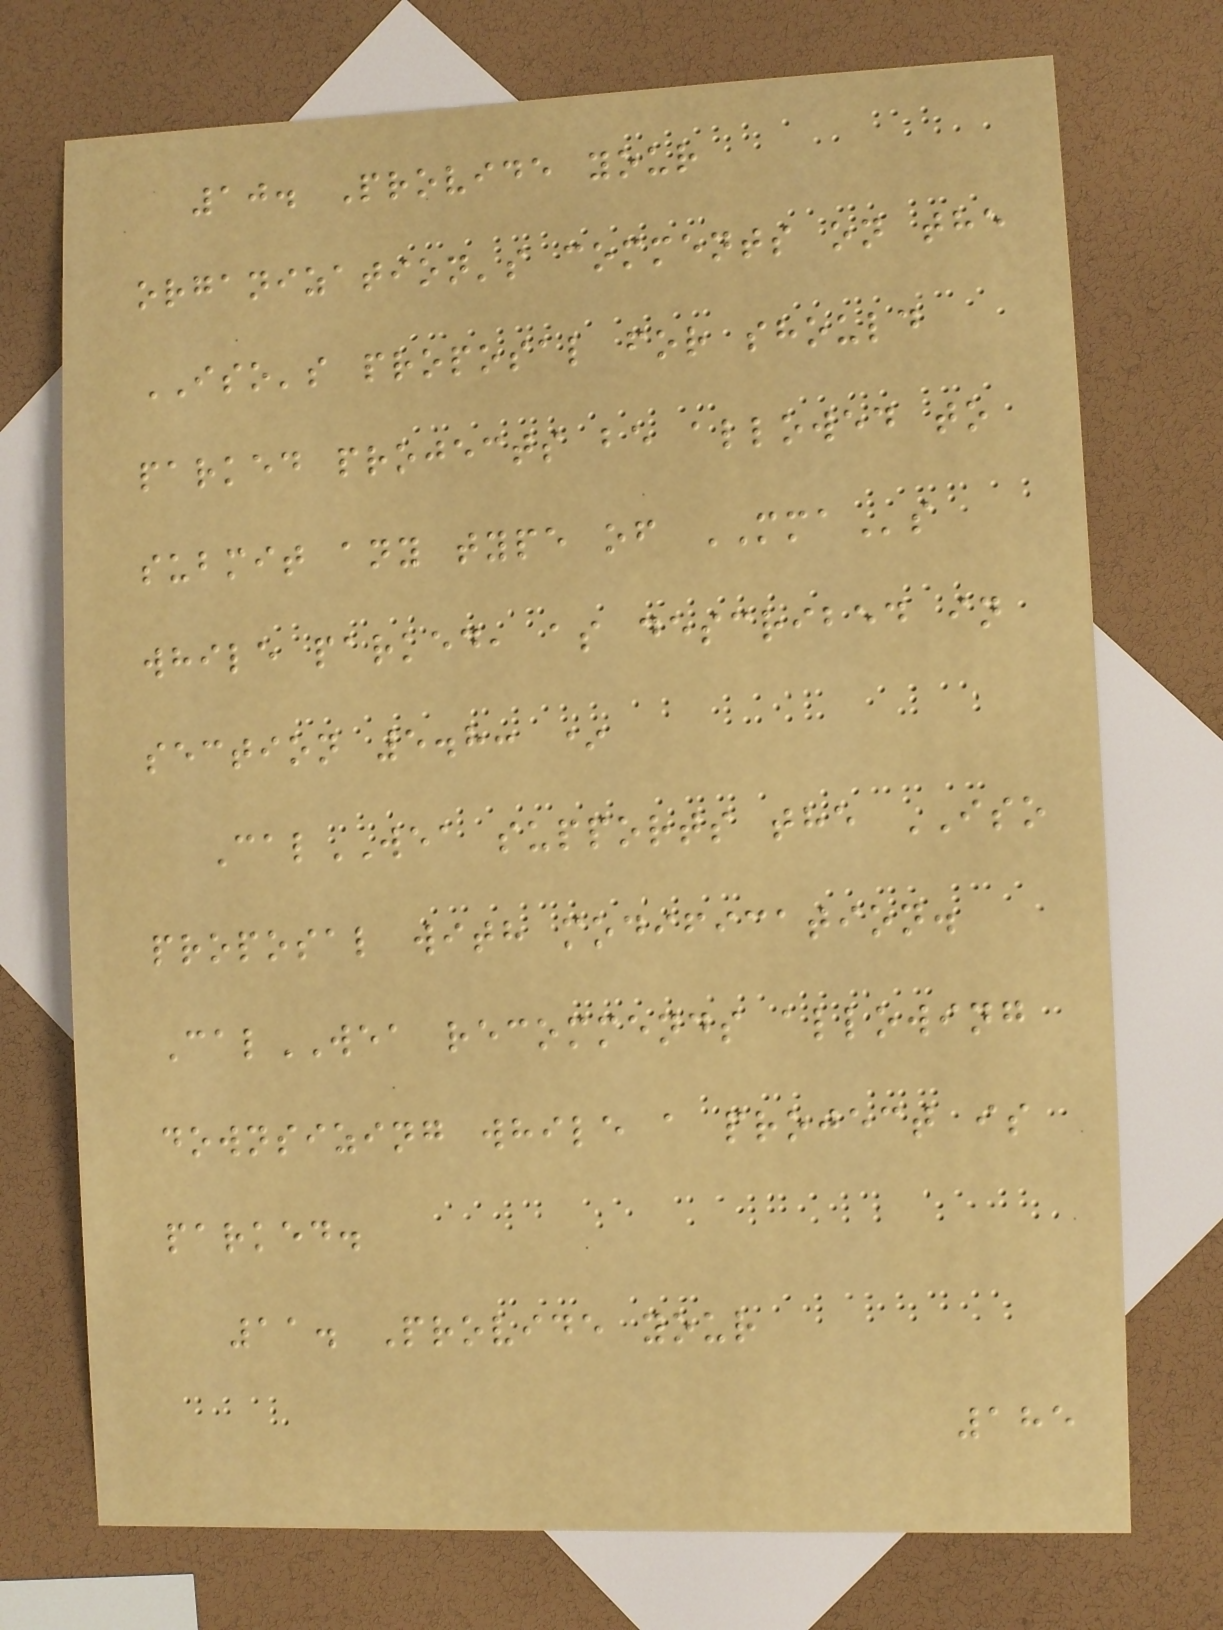10. Provide your
organization's comments on the
ISO's proposal for should
parked projects be allowed to
submit any type of MMAs
while parked, as described in
section 5.8: *
CalWEA supports the ISO
proposal with modification.
CalWEA recommends allowing
downsizing while a project is
parked.
11. Provide your
185
